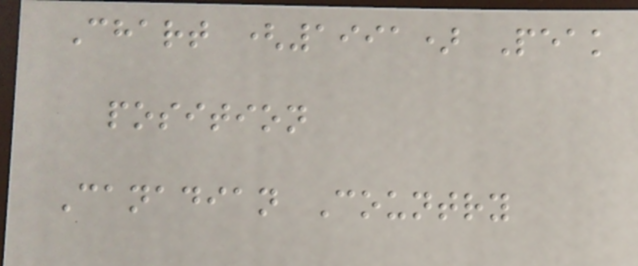Chart (1991) Peak
position
Canadian Country
